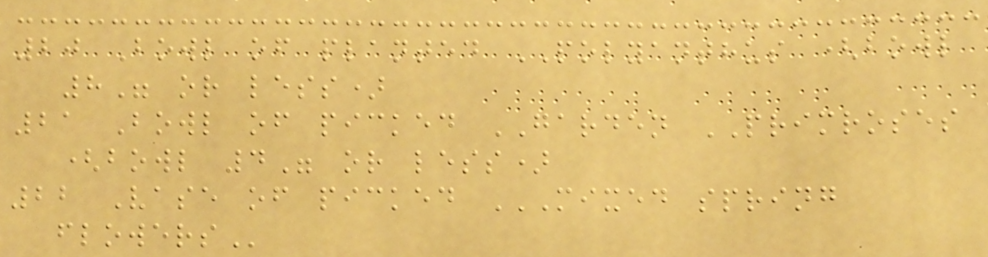20 Bowl of planted POLYANTHUS (bowl
8" or less)
21 Bowl of picked GARDEN PRIMROSES
(bowl 4" or less)
22 Vase of picked MIXED SPRING
FLOWERS
